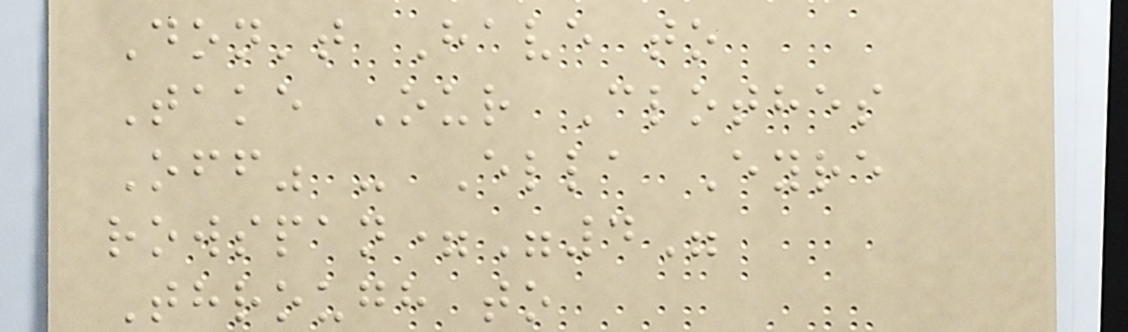Don't Have to
Take Our Clothes
Off" - Ella Eyre
rowspan="4"
Through to
